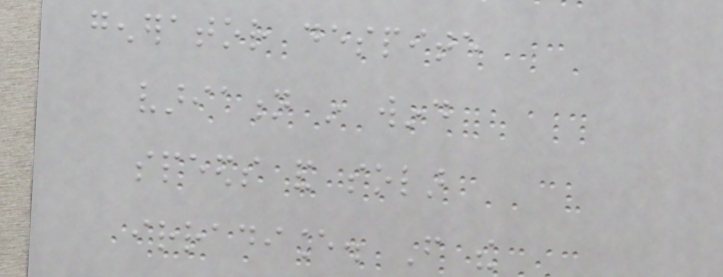generator despite
variation in wind
speeds and solar
irradiance. From the
